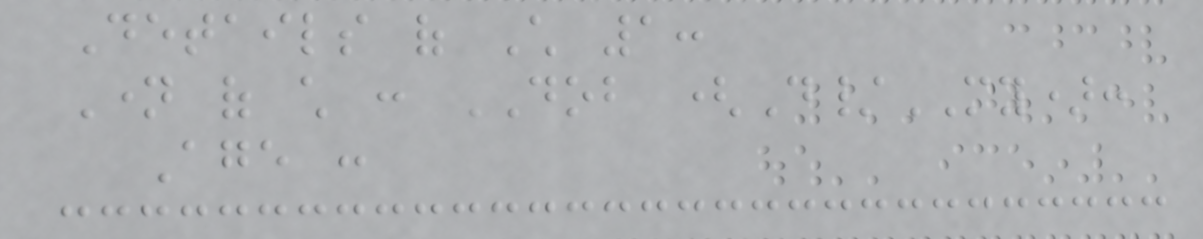Details of Child 1:
Name of child : DOB (D/MY):
Age :
